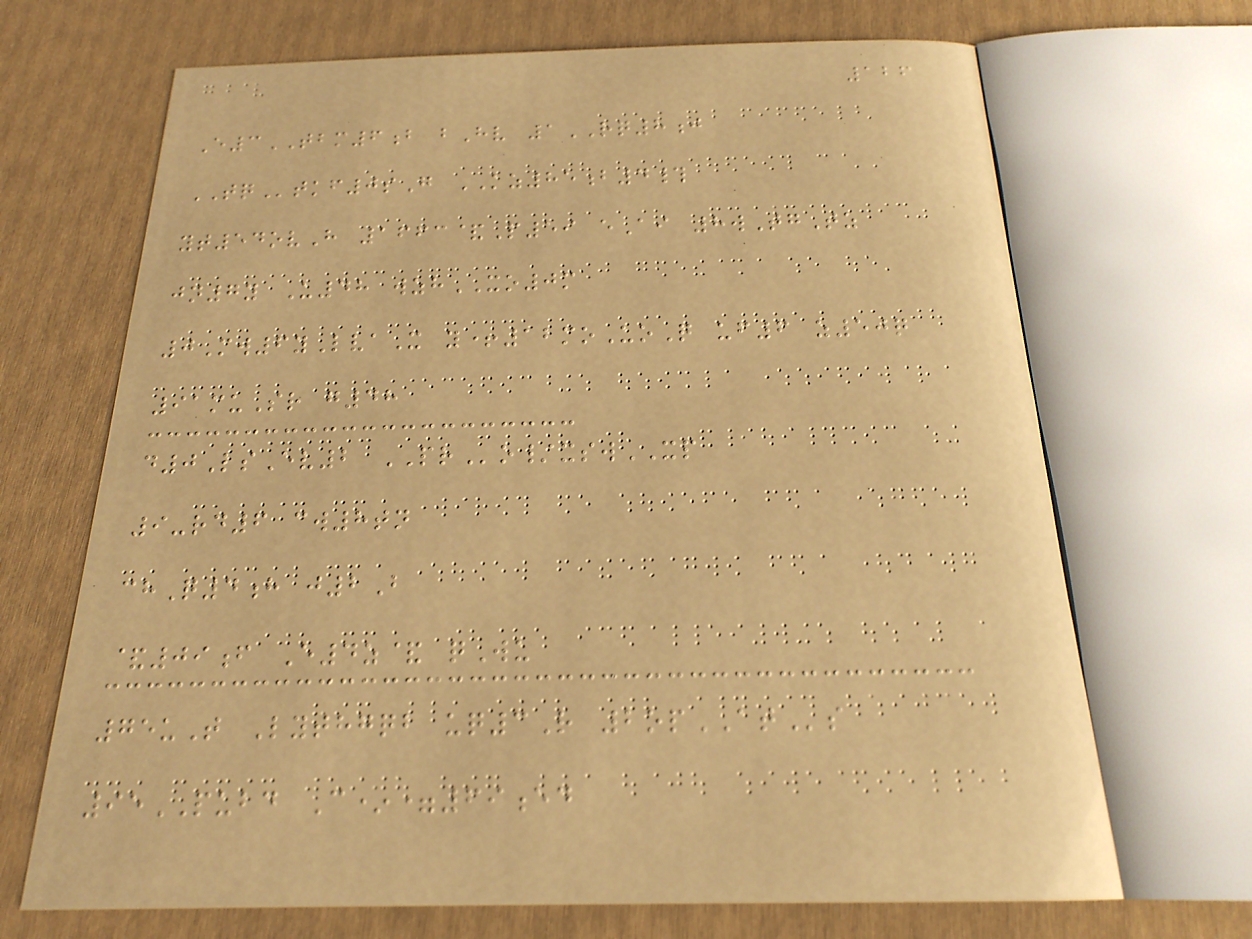126
E3TBM6b bHv 1RQ8j
TQtkf0sG KZ85b4#
yt54ovH 1663&P59 eAi 8wTgTz
jn7y U48 wzhXO0m
0Mw6yLvaX y+12moUoQ uf6 z50q
91muSr g48
d0LsEv2 PRo/xswXP
9-rd6 cw8tn
chQ4h j2B
&09f E4z& qWu
75uT Lythgqb uq3R 2opATs
95PUBD C*=69ed
